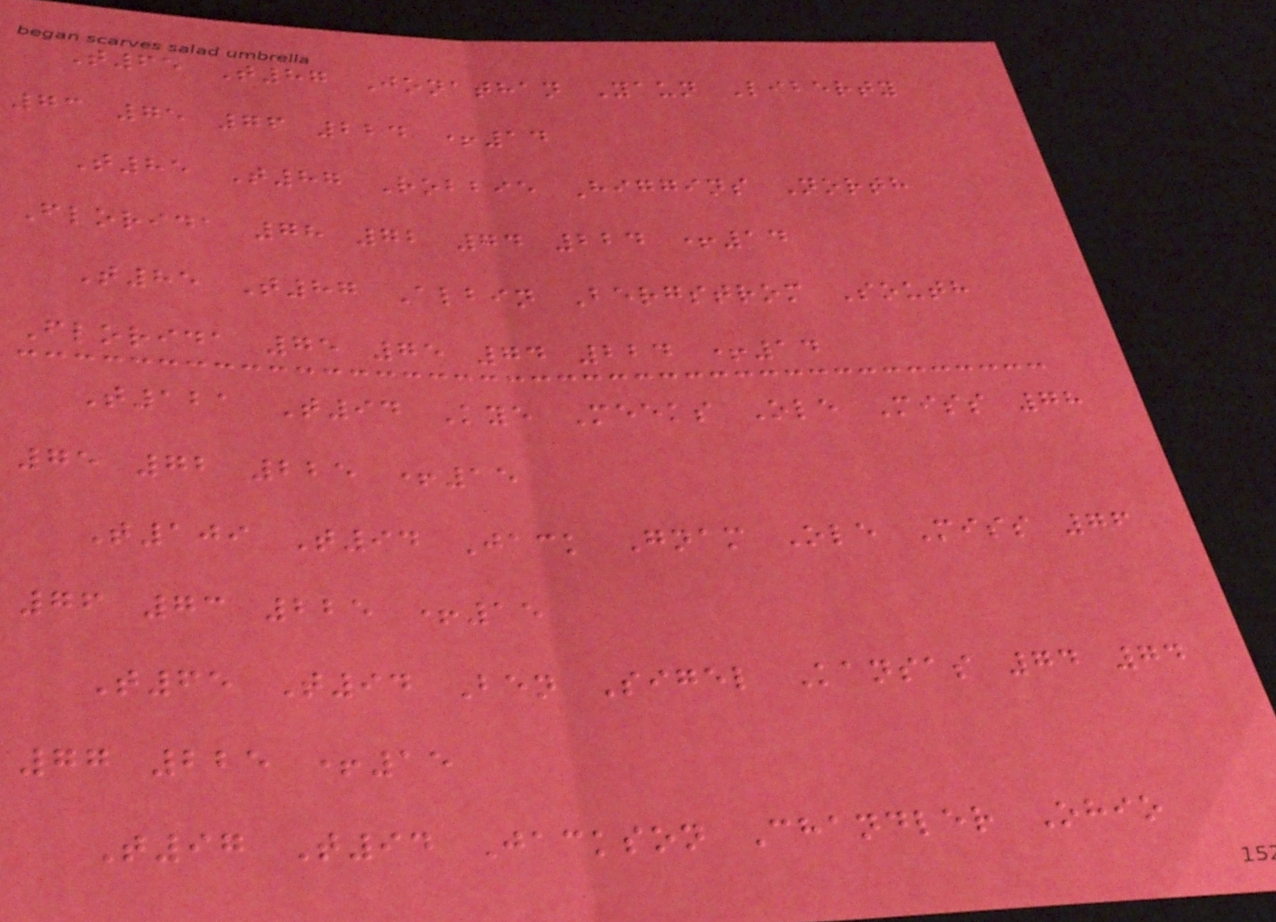T65 T87 Jonathan Yaun Liberty
73 75 76 224 +14
T85 T87 Robbie Higgins North
Florida 78 72 74 224 +14
T85 T87 Albin Bergstrom South
Florida 75 75 74 224 +14
T121 T94 Kye Meeks Ole Miss 78
75 72 225 +15
T109 T94 Jack Gnam Ole Miss 76
76 73 225 +15
T65 T94 Ben Sigel Kansas 74 74
77 225 +15
T97 T94 Jackson Chandler Ohio
